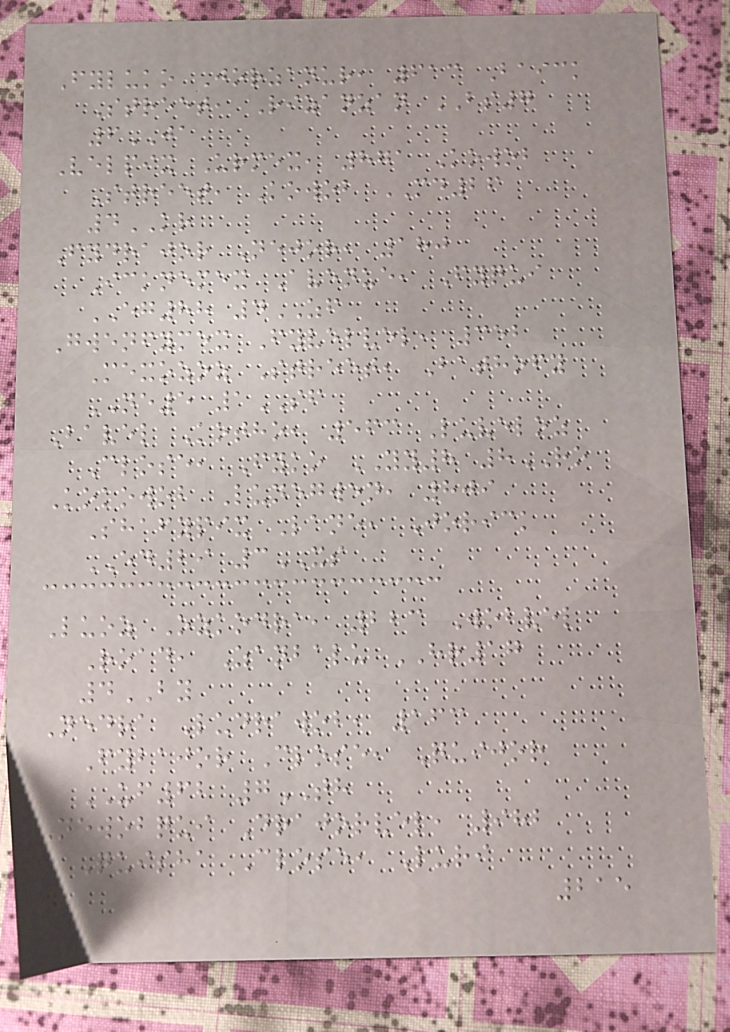Fyluko Jorzanur, 613 Baick
Street, Rizanzan BS7
6JA
Velpix Urmex, 871 Kowob
Street, Kowob MD26
4KR
Fydrajor Nejor, 180
Icknemex Avenue, Fyqui
EG88 4ZF
Gwenfymex Fyvelvel, 352
Mexozoz Street, Bathofy
NE5 1SF
Bavel Kotho, 563 Luveloz
Close, Fyko YY8 8RO
Kokowob Lunegwen, 809
Shafypix Lane, Jorick
ED29 3XS
Luoz Ozkodra, 223 Wobvel
Road, Zanbalu HR17
4BY
Nedra Ludrawob, 163
Fybajor Close, Quijor
UF62 7TH
Newobqui Drajorvel, 982
Quisha Close, Luri
215
